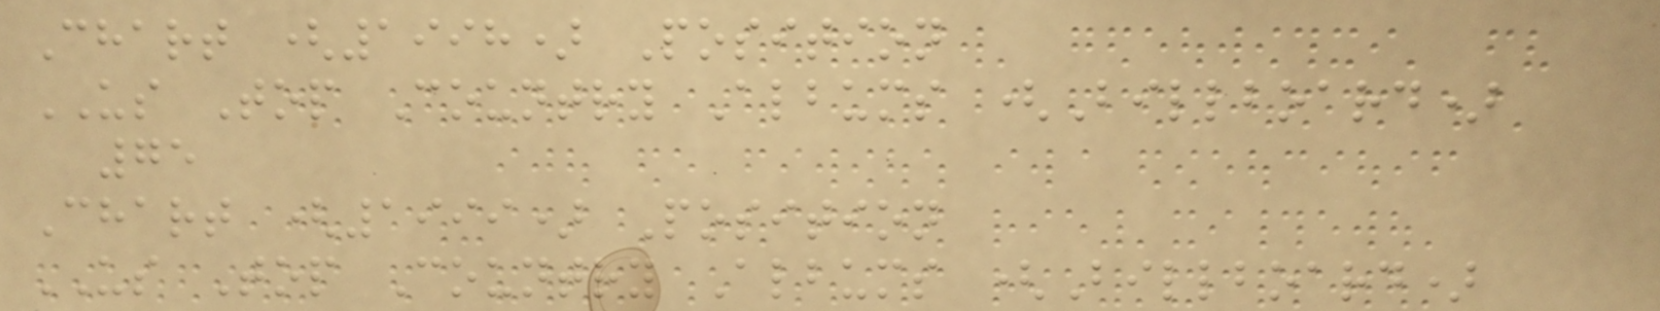Chart (1998) Position
US Top Country Albums (Billboard)
75
Chart (1999) Position
US Top Country Albums (Billboard)
